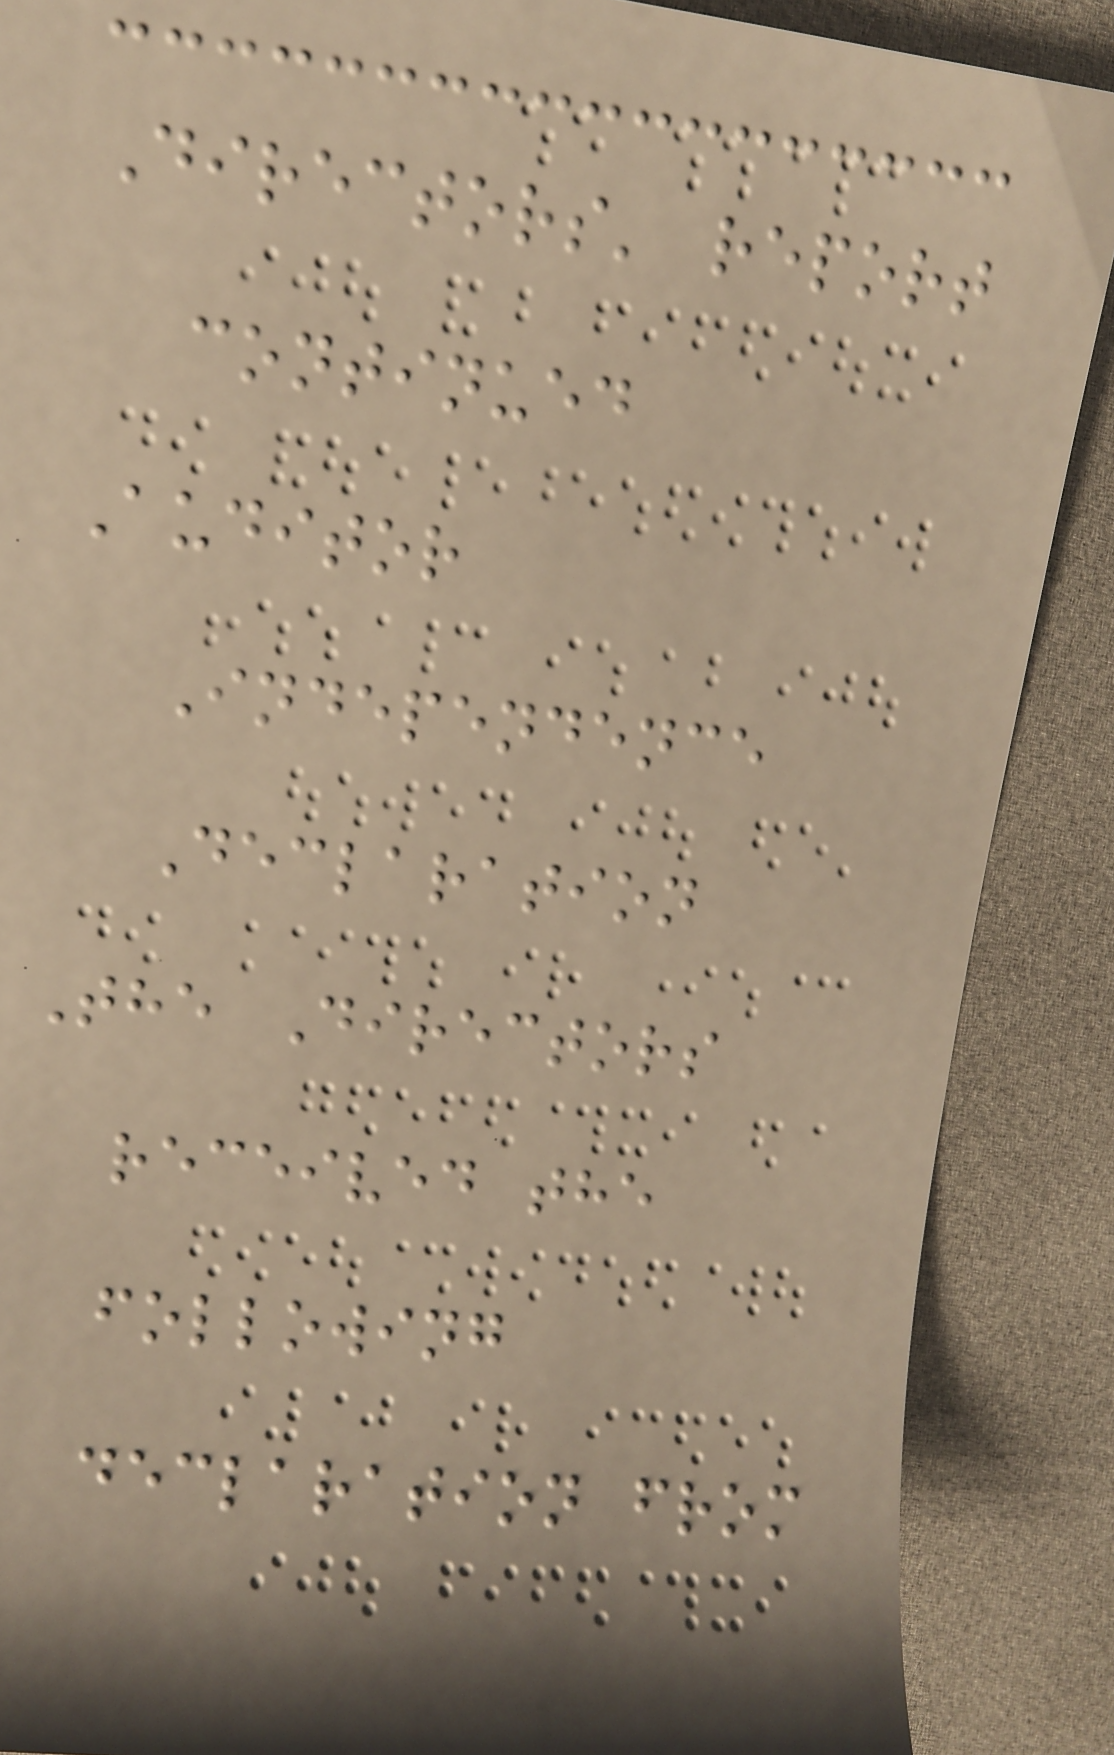Directors' report
continued
Auditor
Independence
Declaration
The Directors
received the
following
declaration from
